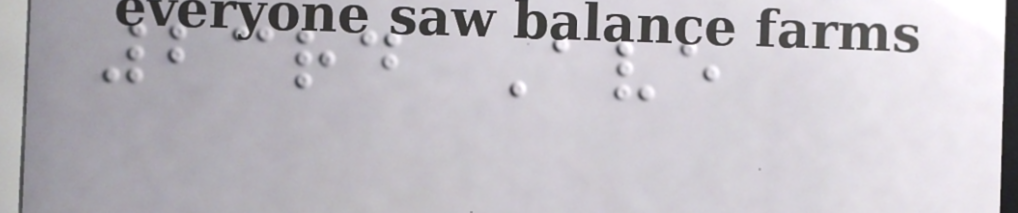23rd Ave
